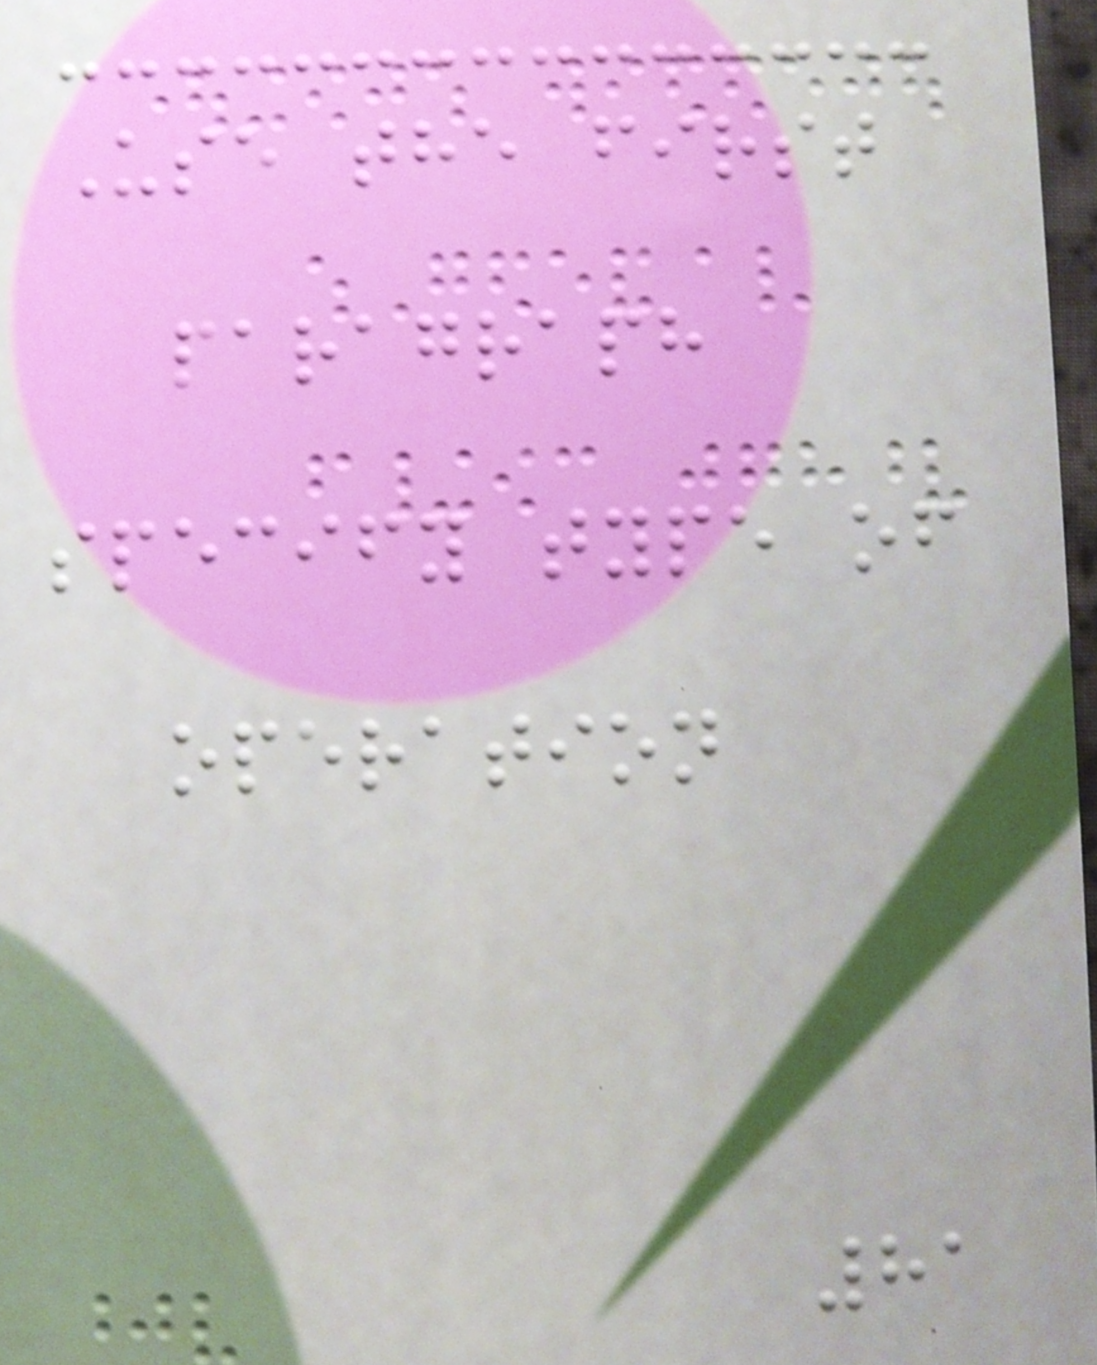Use the first
paragraph
specify type of
operation
81
